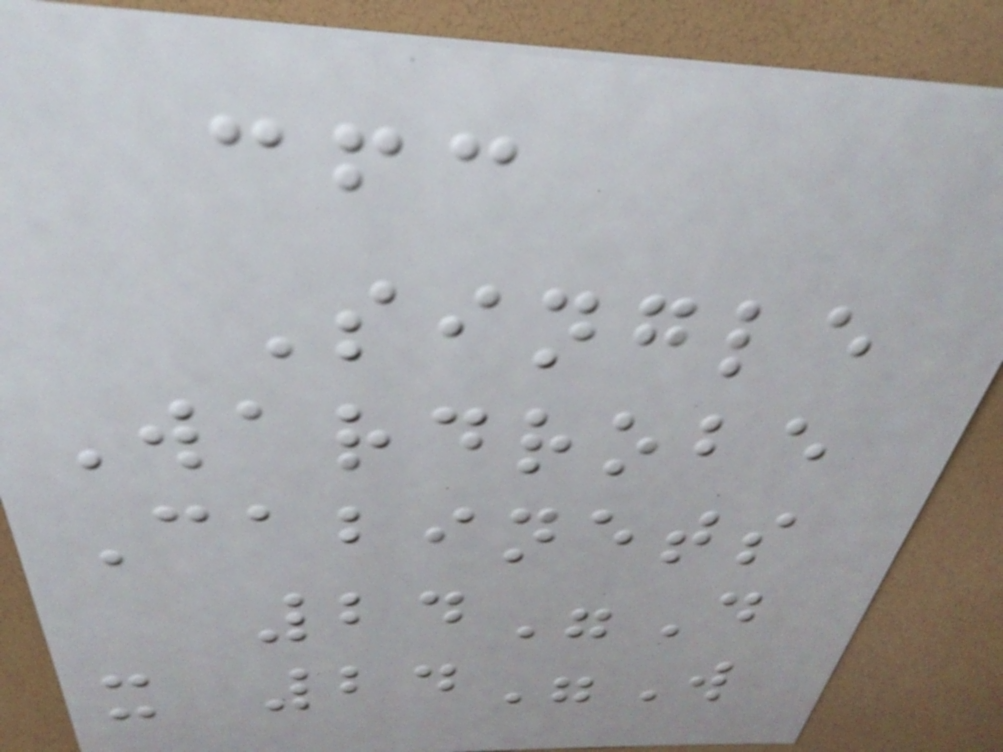cfc
Single
Wardrobe
Cabinets
24"D
x 24"W
